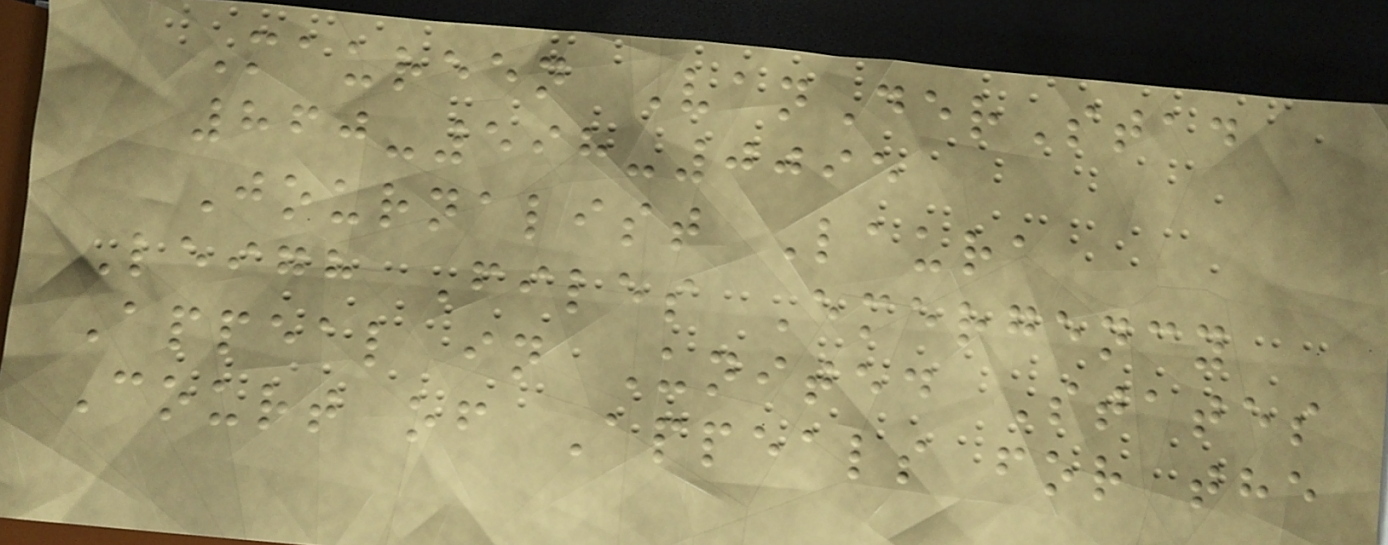Maureen VanDerStad
860-598-0095
Journalist Laura
Leigh Files Emergency
Appeal in United States
Court of Appeals for the
